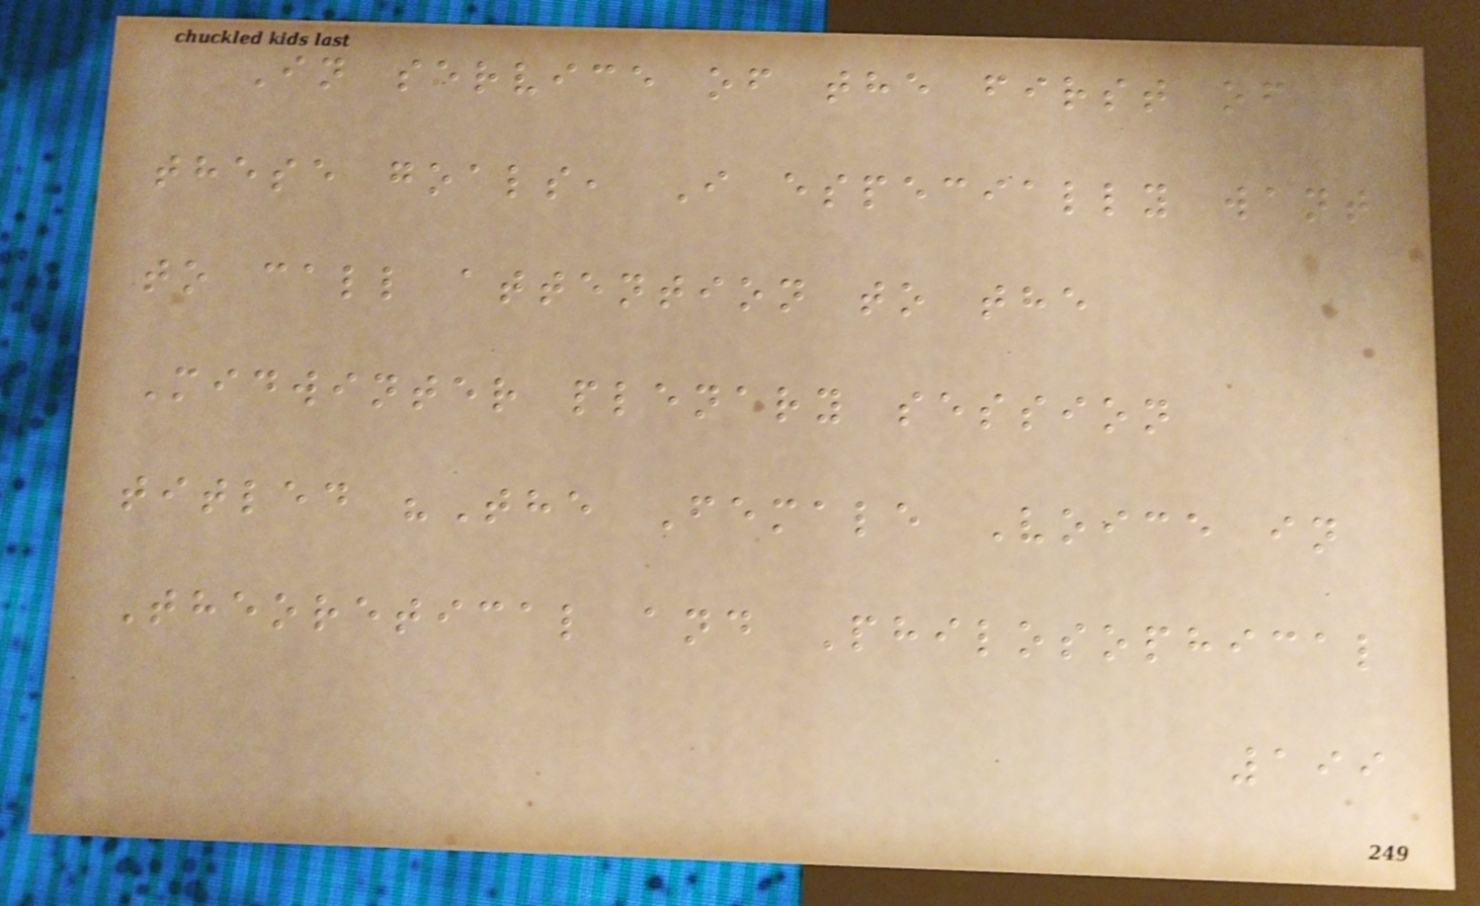In service of the first of
these goals, I especially want
to call attention to the
Midwinter plenary session
titled "The Female Voice in
Theoretical and Philosophical
199
